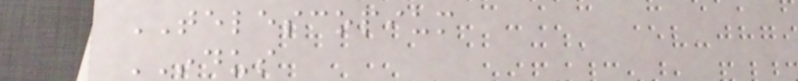TELESCOPIUM
INDUS
